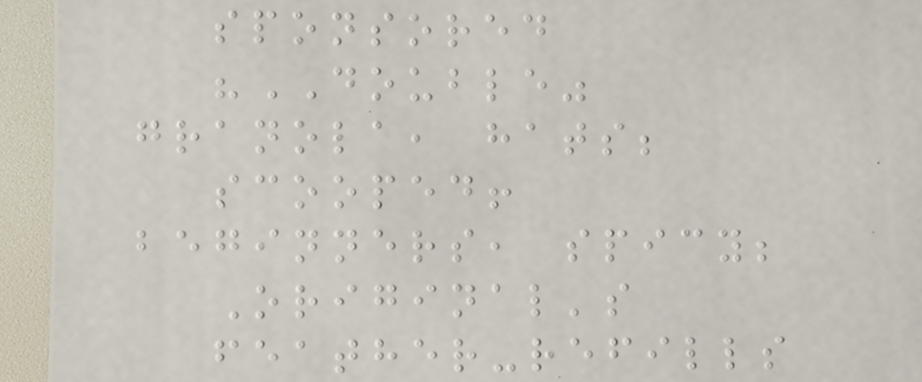sponsored
"DOUBLE"
granola, hats;
scooped!
beginners, spicy;
Original's
feather-refills
